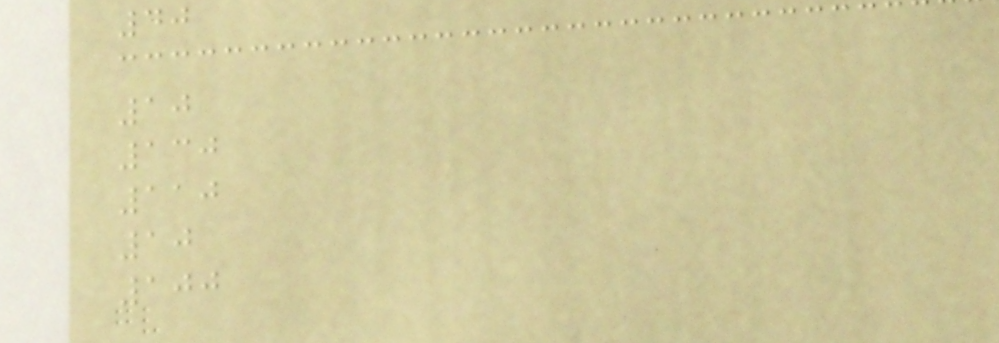40
10
130
110
10
100
